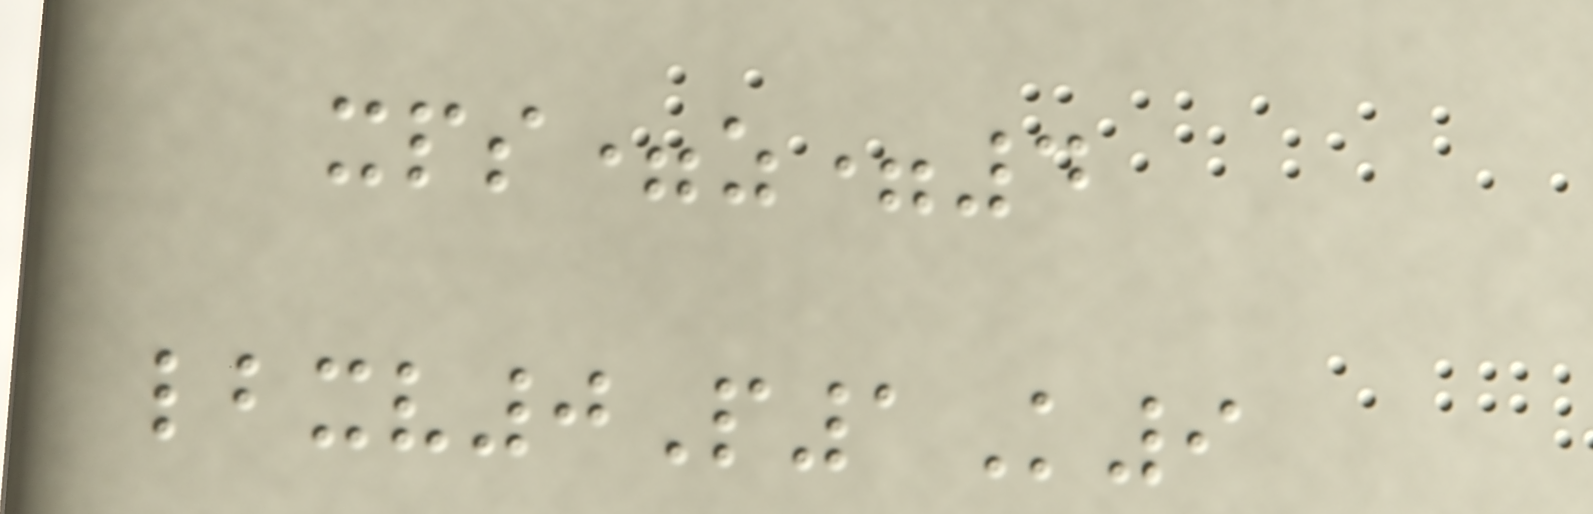xps=z=4
lbxv0P1K9
